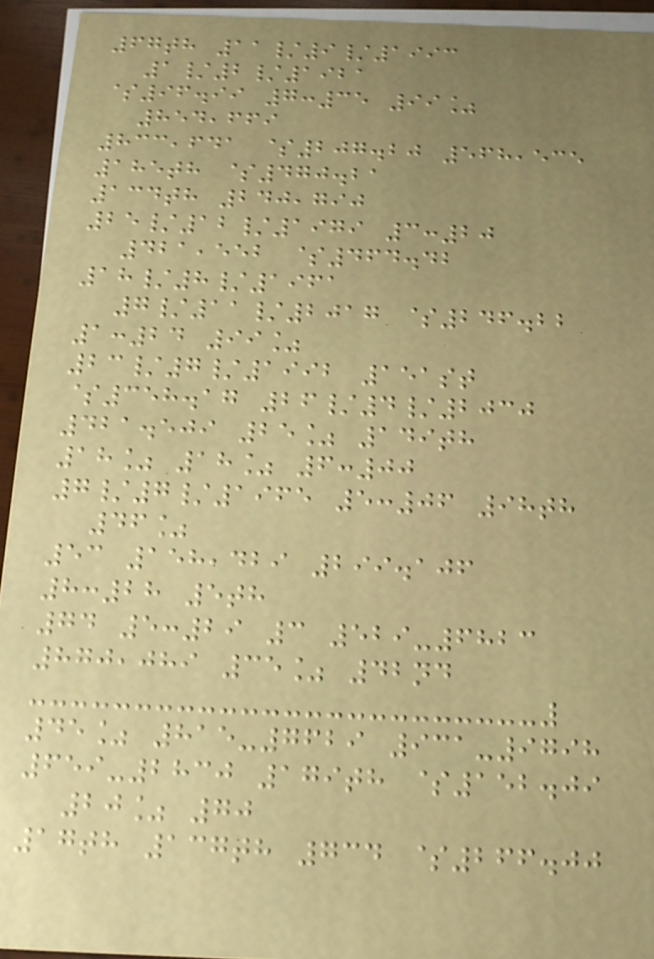67th 11/9/1993
1/2/1921
$96.99 7:35 99%
854,669
833,641 $207.20 568,535
185th $470.21
134th 240,790
25/12/1979 3:20
421,552 $464.42
18/8/1961
7/11/2017 $246.22
1:24 99%
23/7/1992 151st
$358.17 26/4/2030
421.509 25% 149th
18% 18% 6:00
7/7/1965 5:06 98th
46%
53 158,429 299.106
8:28 5th
74 5:29 3 529-6823
870,089 35% 42nd
45% 815-7629 931-9798
659-2830 179th $152.09
20% 70
17th 137th 734 $266.00
